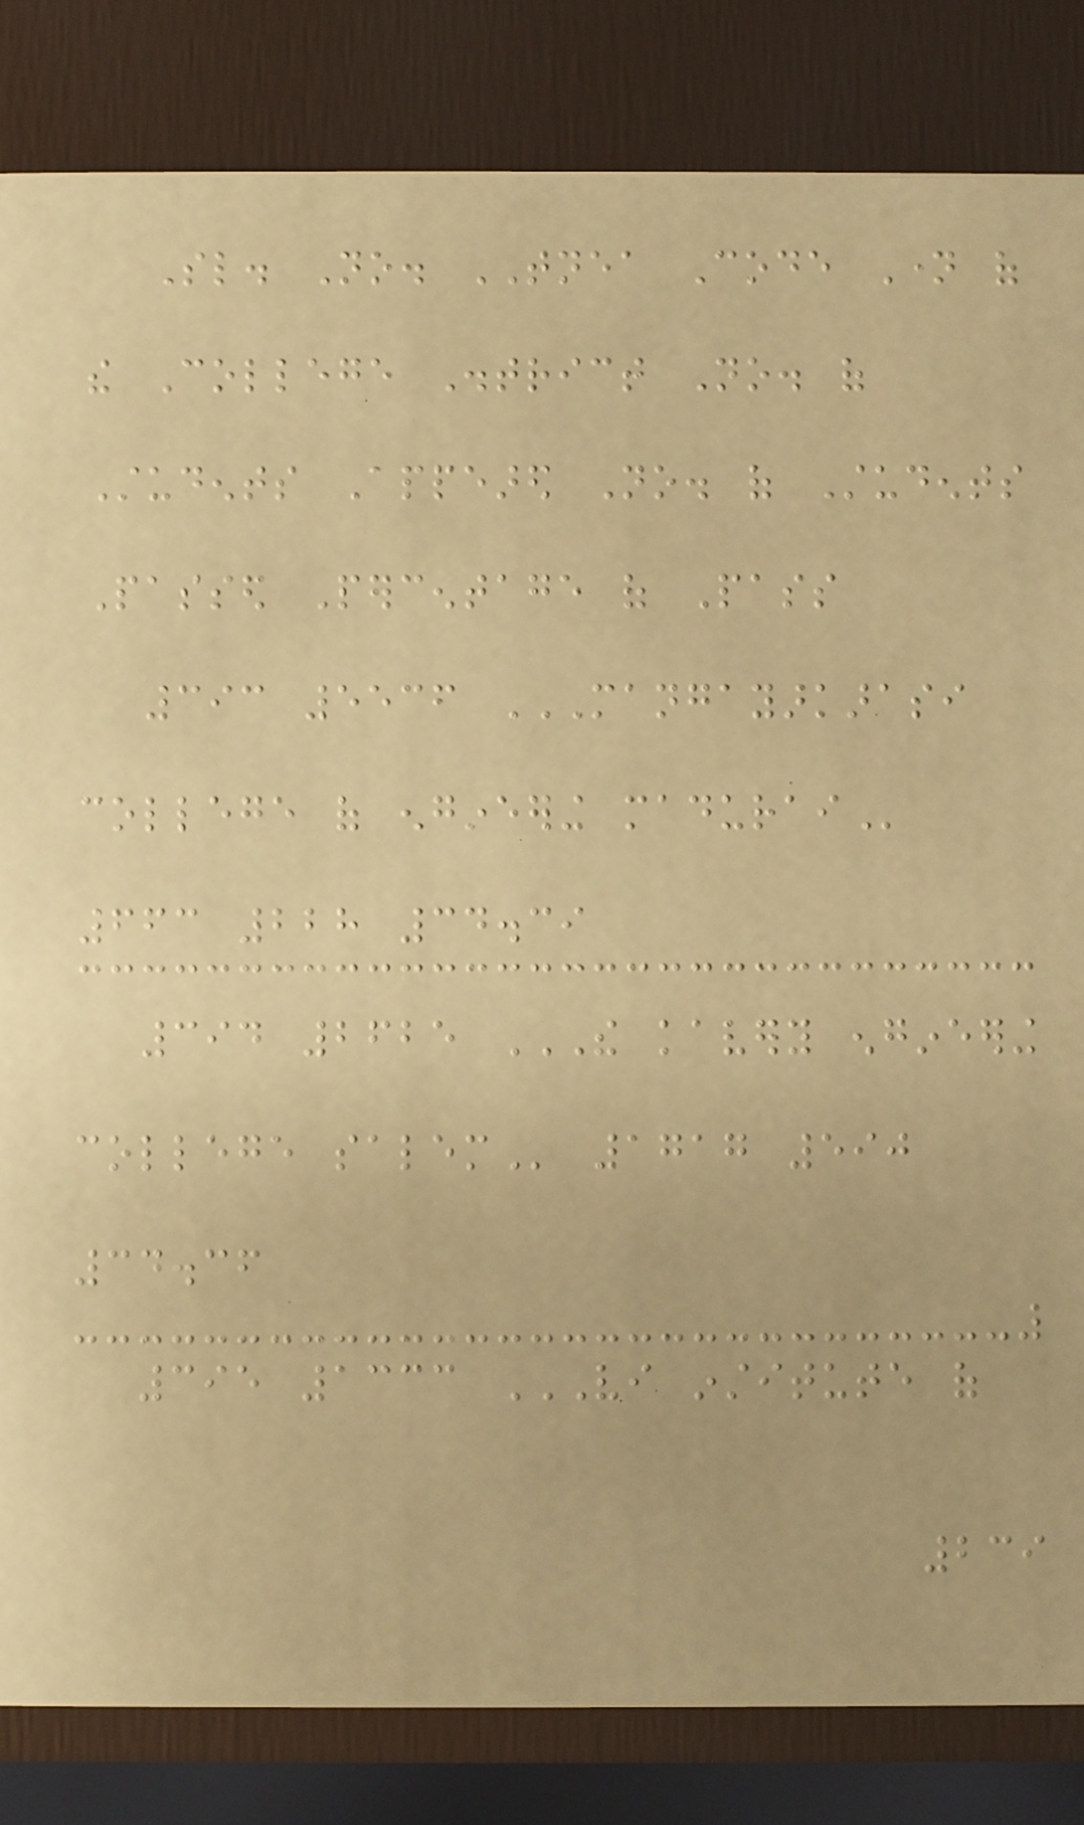Sl. No. TNEA Code Name of
the College District No. of
Students Appeared No. of Students
Passed Percentage of Pass
393 5536 MANGAYARKARASI
COLLEGE OF ENGINEERING MADURAI
663 228 34.39
394 2625 THE KAVERY ENGINEERING
COLLEGE SALEM 1717 590
34.36
395 1333 VI INSTITUTE OF
239
